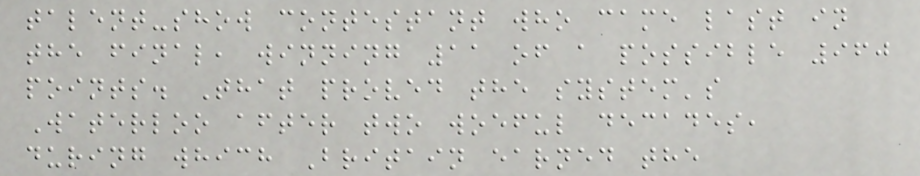talent-show contestant who came last in
the final, winning 11 of a possible 960
points. That proved the system's
Waterloo after two woeful decades,
during which Britain earned the
